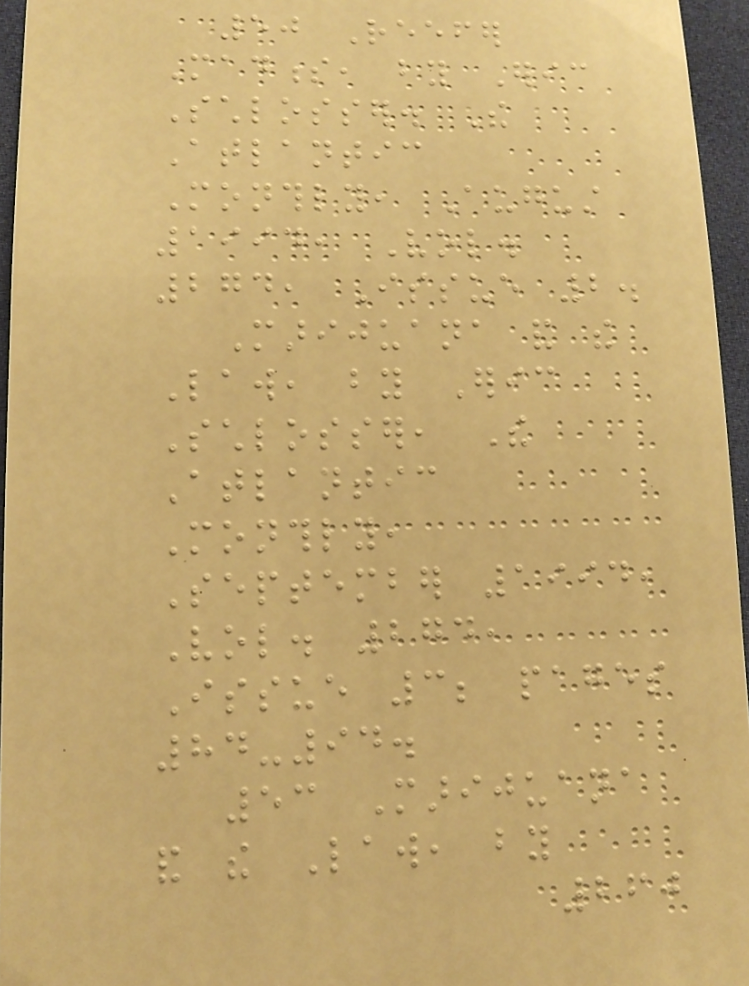50 Reefer
Madness, by Eric
Schlosser. The
Atlantic
Monthly, August
1994, Vol.
274, Issue 2.
Marijuana and the
Law, by Eric
Schlosser, The
Atlantic
Monthly,
September 1994,
Vol. 274,
Issue 3; pages
84-94.
53 Marijuana
and the Law, by
260
